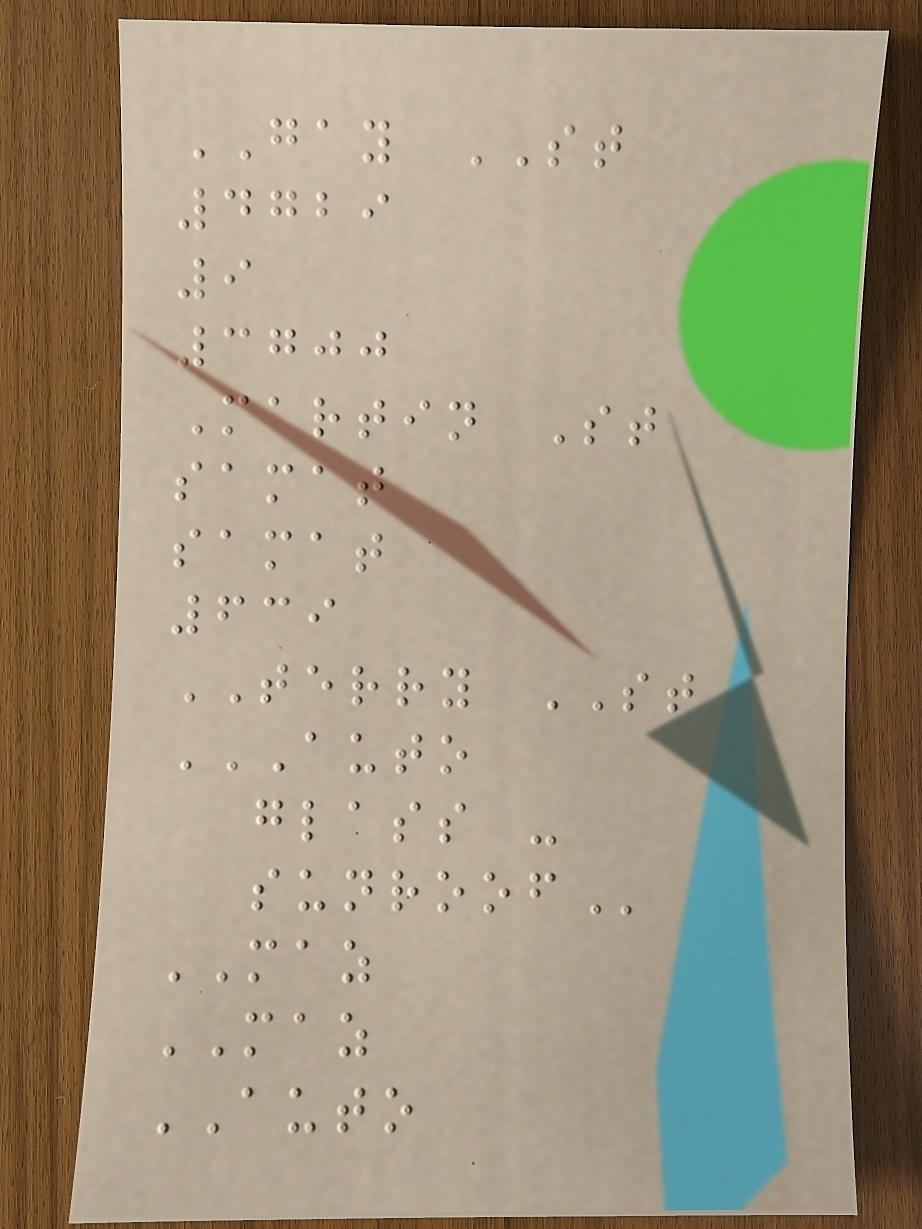GAY ST
4729
9
3700
Martin St
samat
samat
639
TERRY ST
AUTO
GLASS -
SUNROOF
MAZ
MAZ
AUTO
